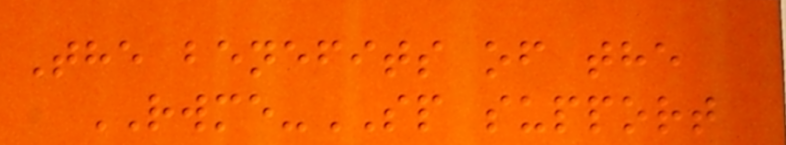The benefits of the
RWME-SP support
